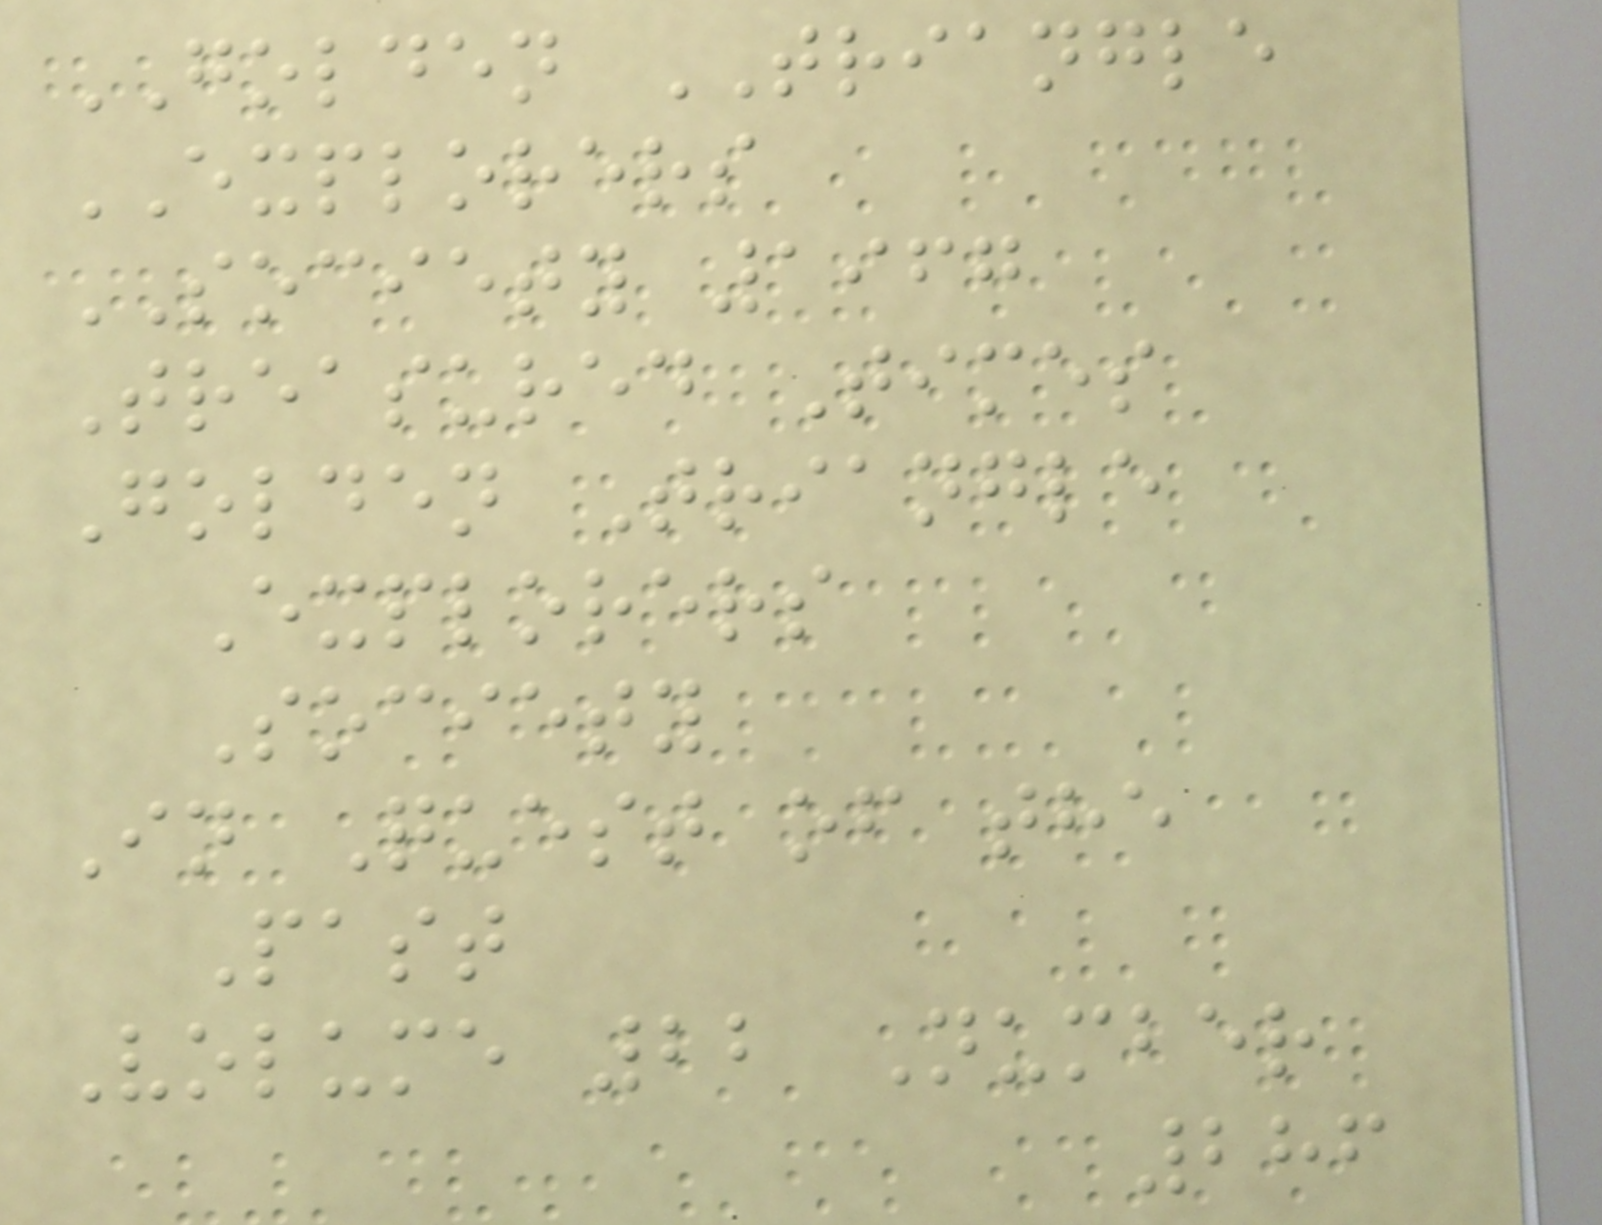GOLDEN TRIANGLE
EXPLORERS
SOCIETY 1967
Treasured Times
Golden Triangle
Explorers
Society
In Quest of the
Past
Volume 22 Number
286
